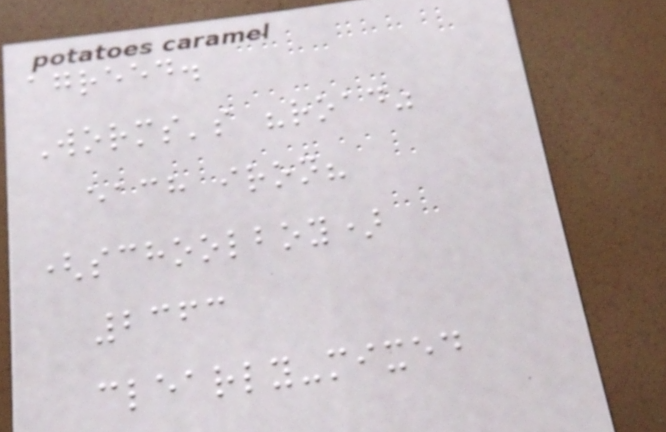agreed.
Worms's "road"
each iron?
(schoolboy)
2363
clearly-mixed
